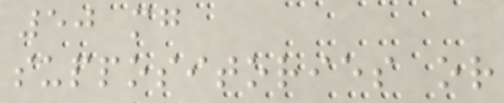50 mg
suppositories or
